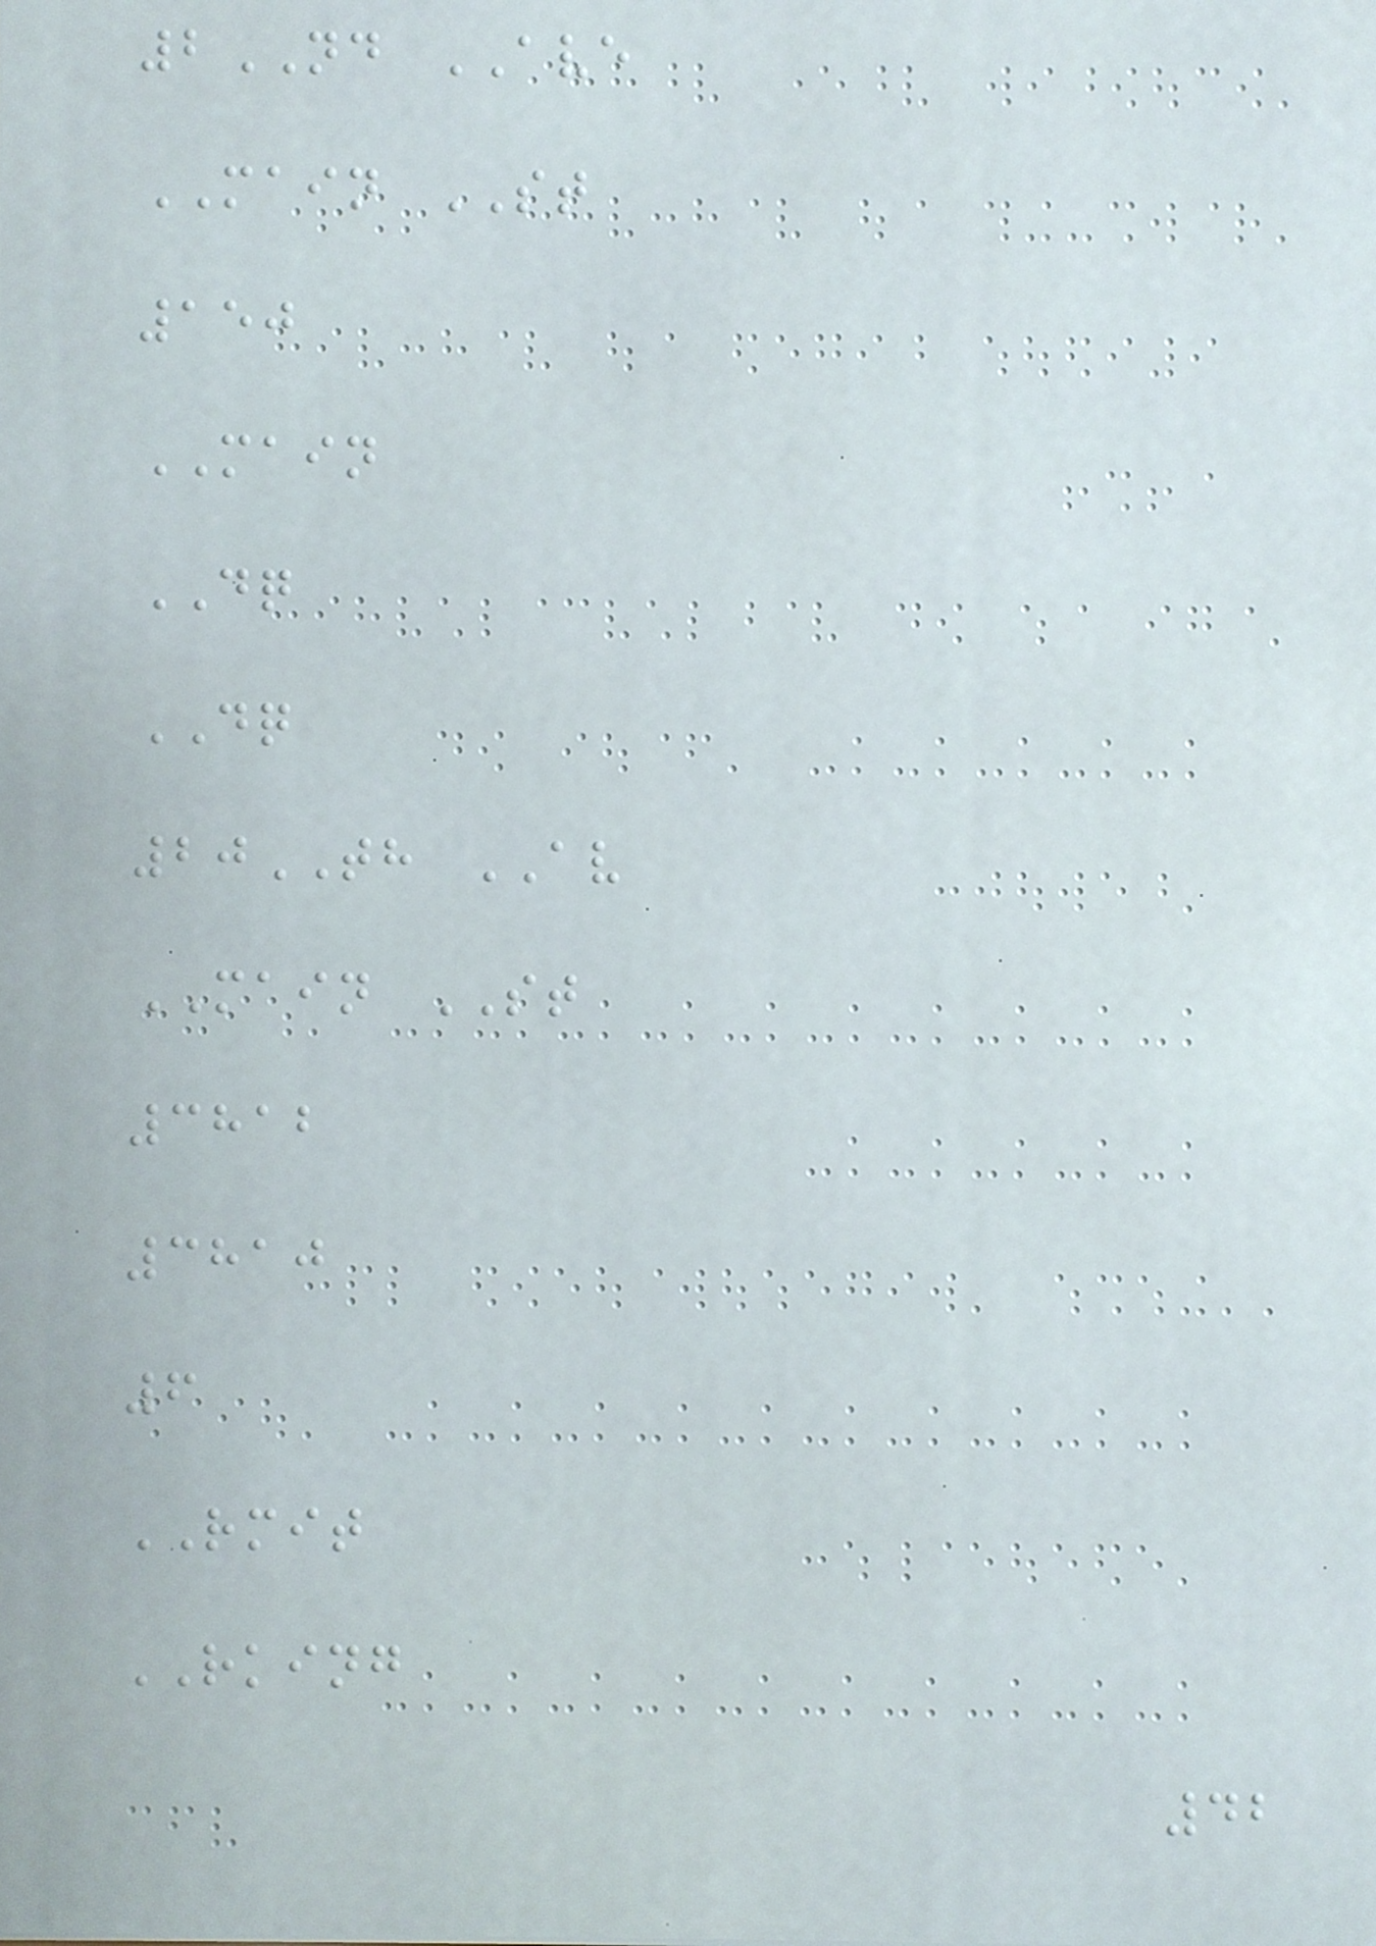2ND AVE
MAIN ST
150
MAIN
DQ
DQ
20TH AV
MAIN ST
3812
3810
6
RMIT
RKING
42
